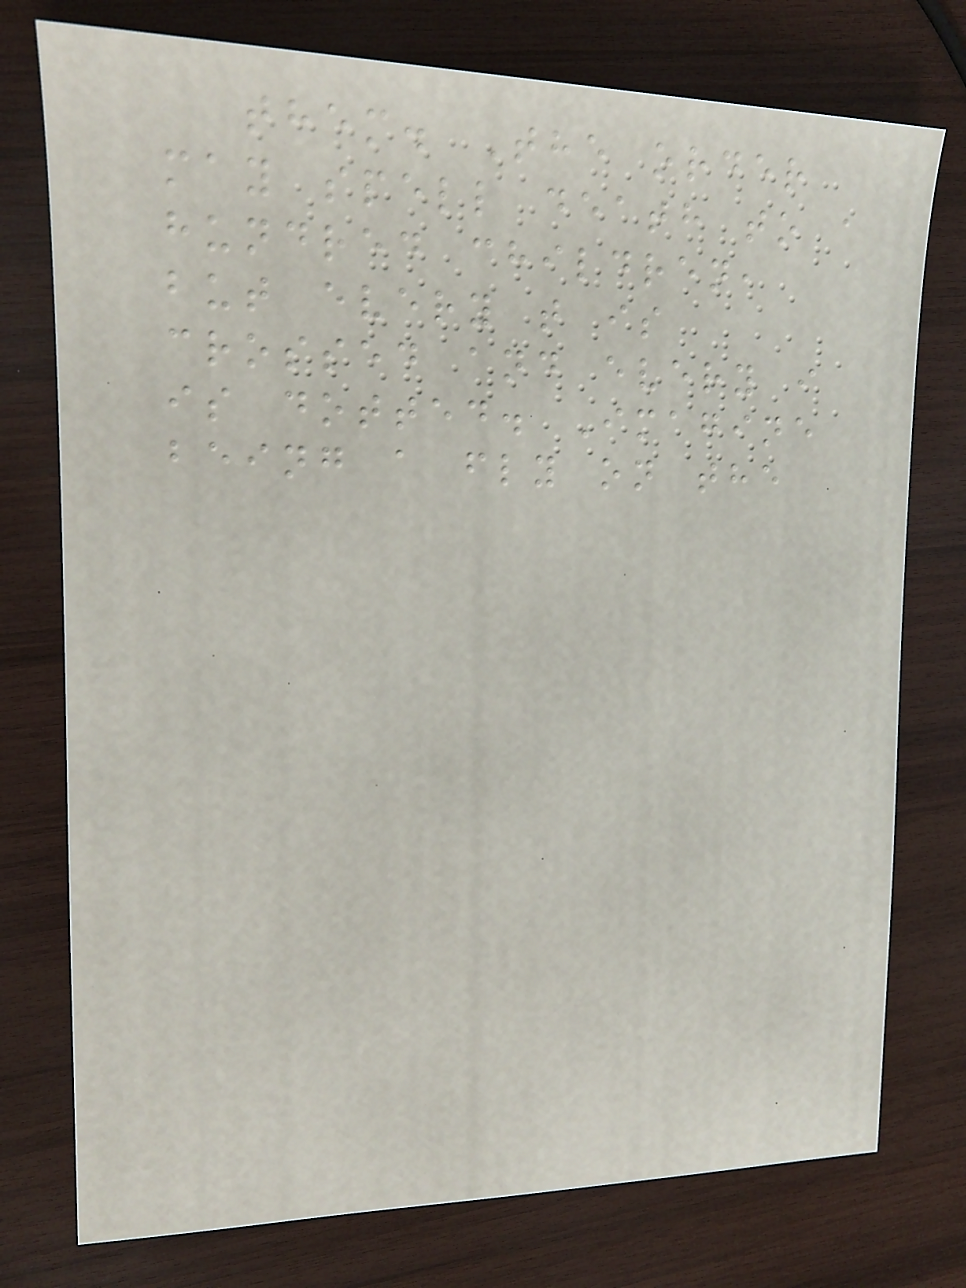them. The order
may spell death to a
hundred children,
but every t is
crossed and every i
is dotted. Imagine
being a fly on the
